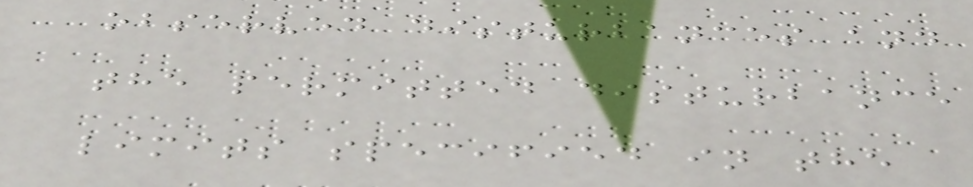observed disturbances and
the permitted disturbance
limits specified in the
